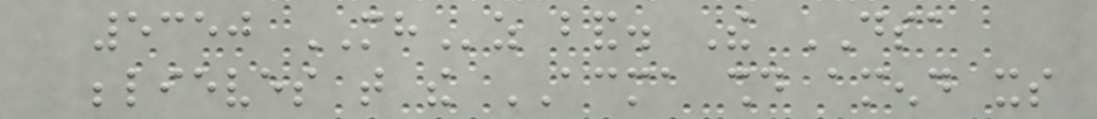5350 MHz band. The DSA
believes that the ACMA should amend its
